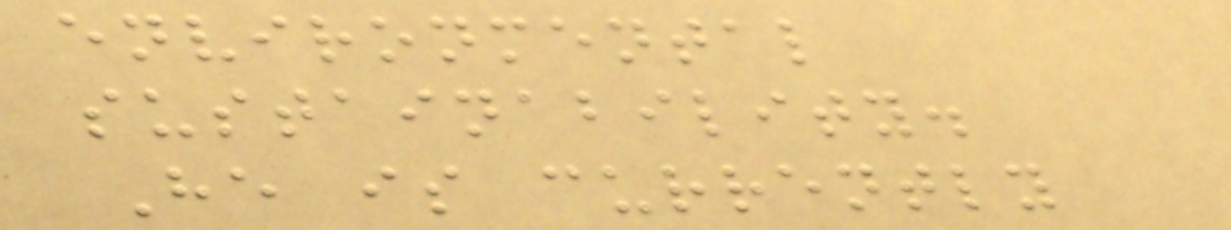environmental
sustainability.
He is currently
